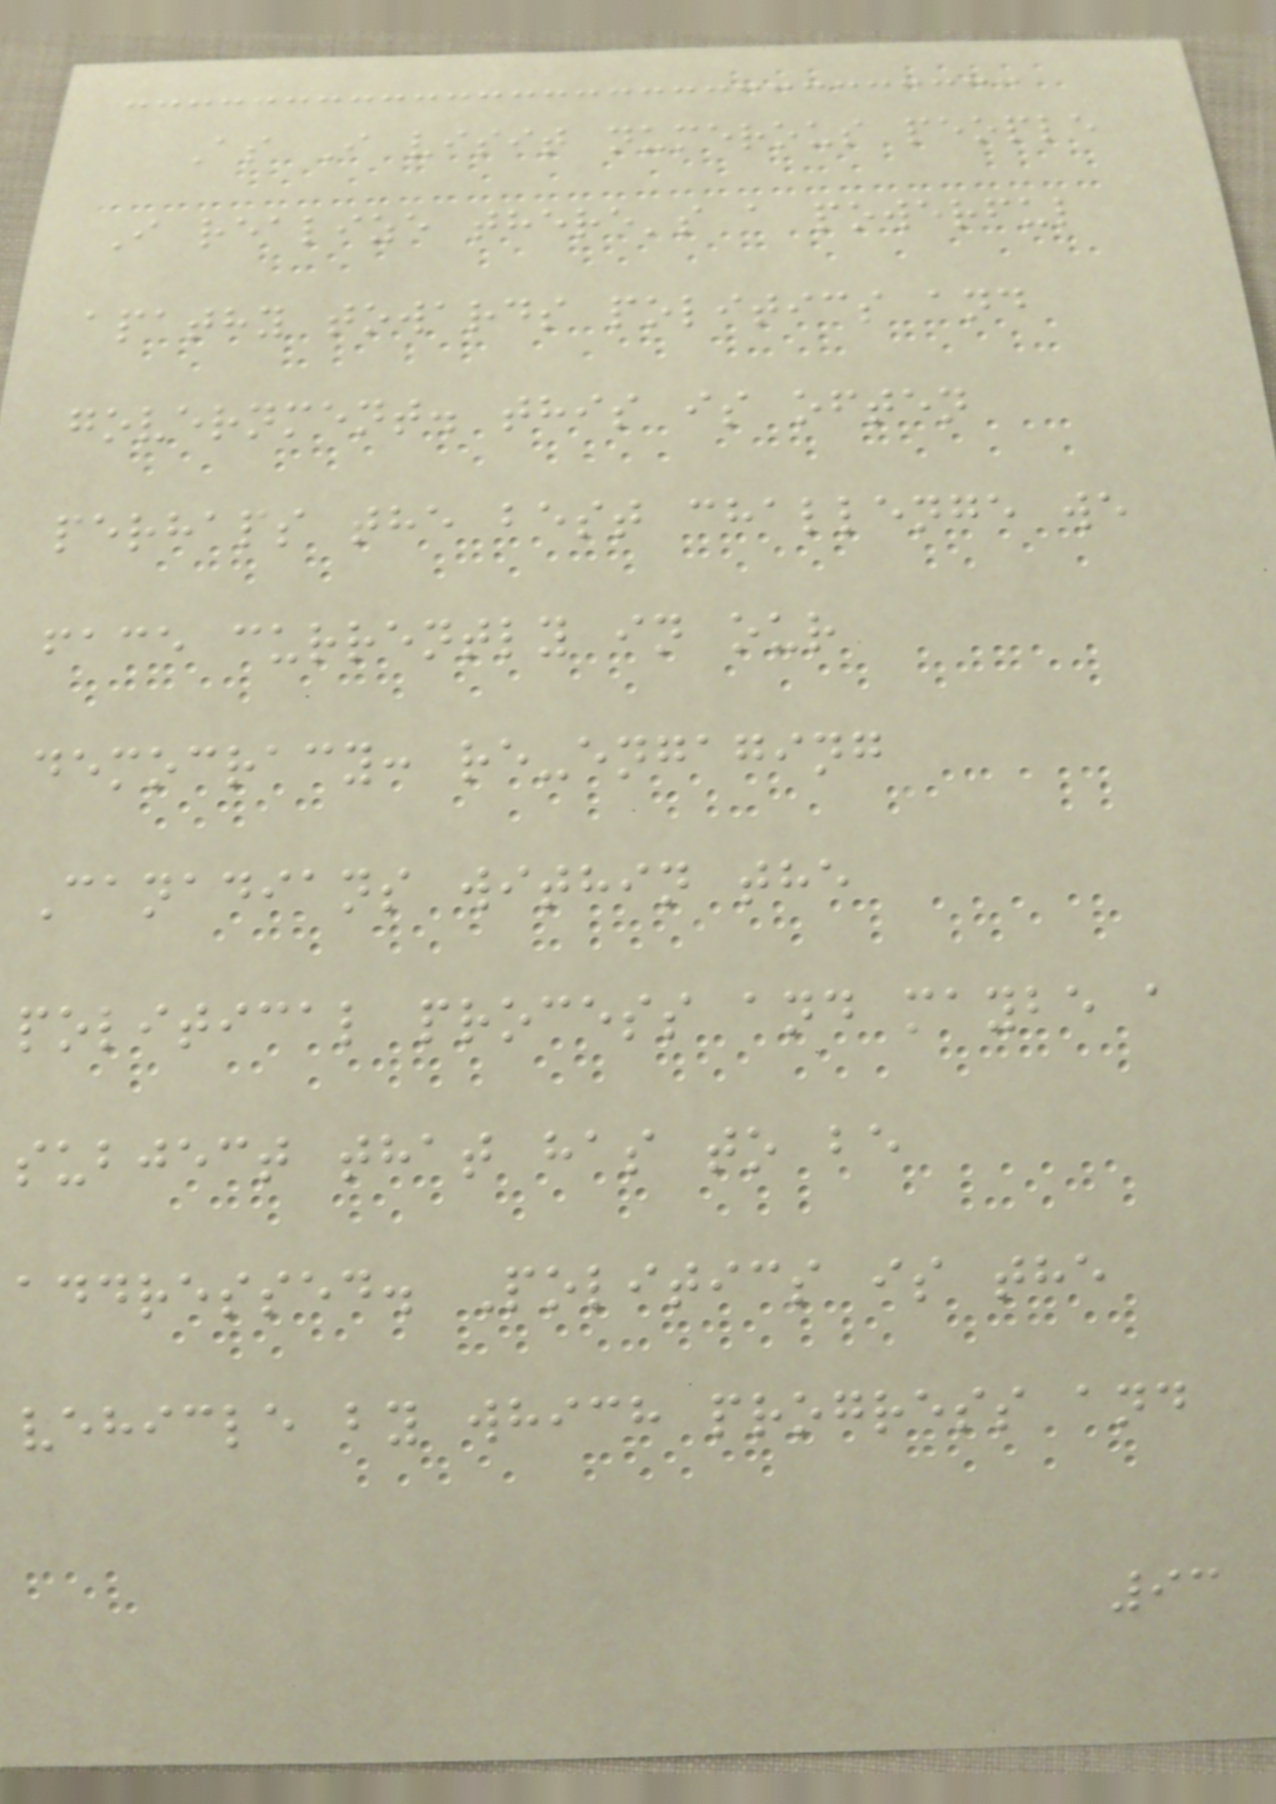As I visit numerous people
I realize there's a powerful
apathy towards politics and
government. this is often
perhaps the best challenge we
face currently in our
democracy: re-engaging
Canadians within the
political process and maybe a
subject that has to be
addressed. Politics is the
vehicle by which progress and
93
